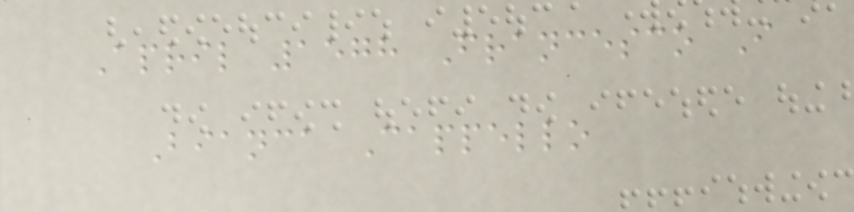April 1578 Francesco I
Bianca Cappello
